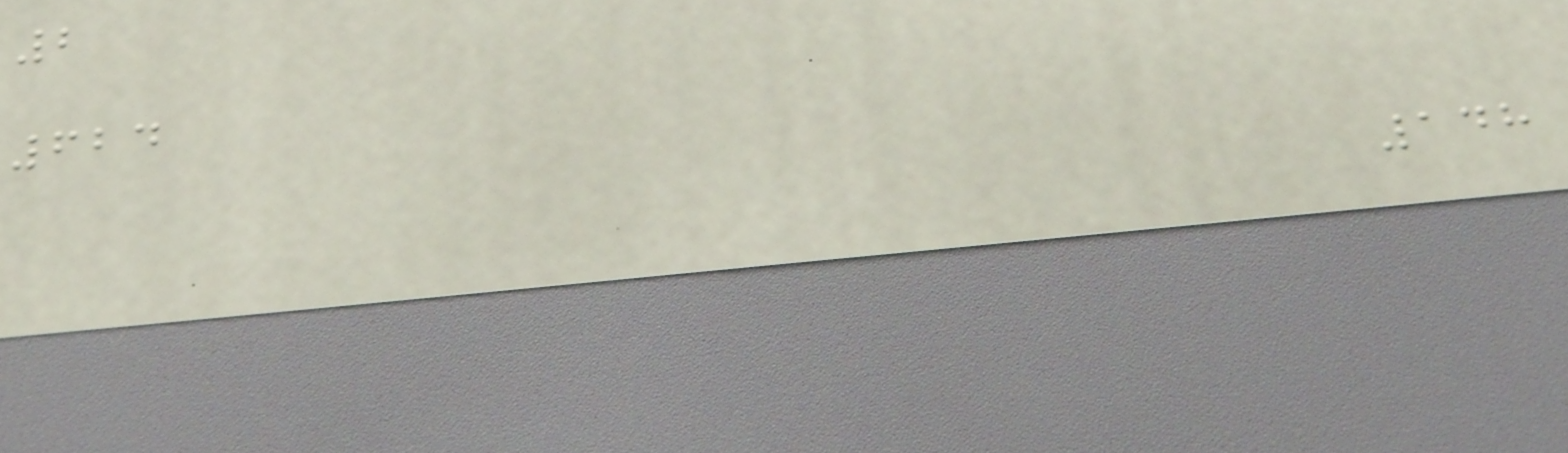2
624
148
